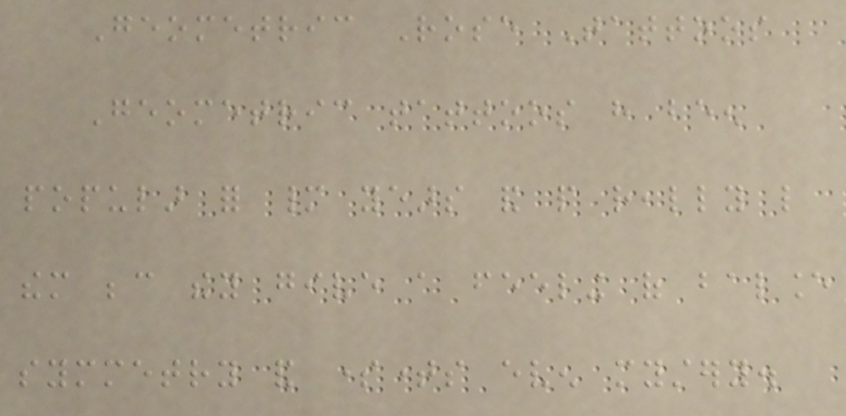Geometric Rose Tattoos
Geometric tattoos have been
popular for many years and people really like
them because they give a feeling of balance
symmetry and sometimes even mystery.
